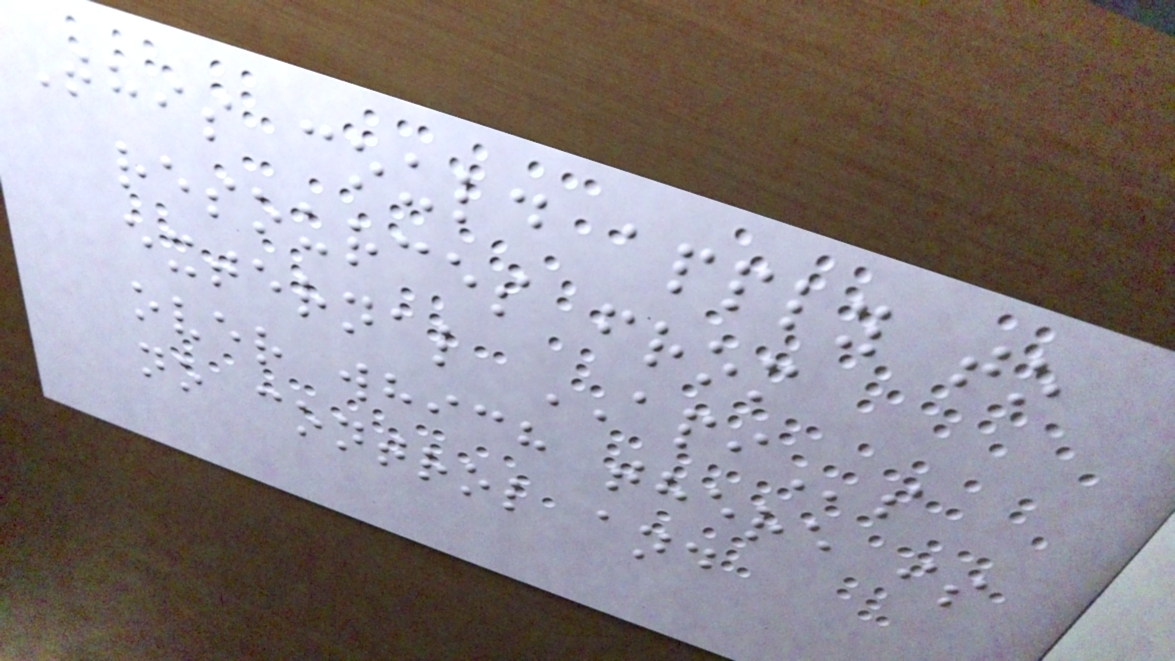This could apply to
resources from
external APIs
over which there is
no control and
